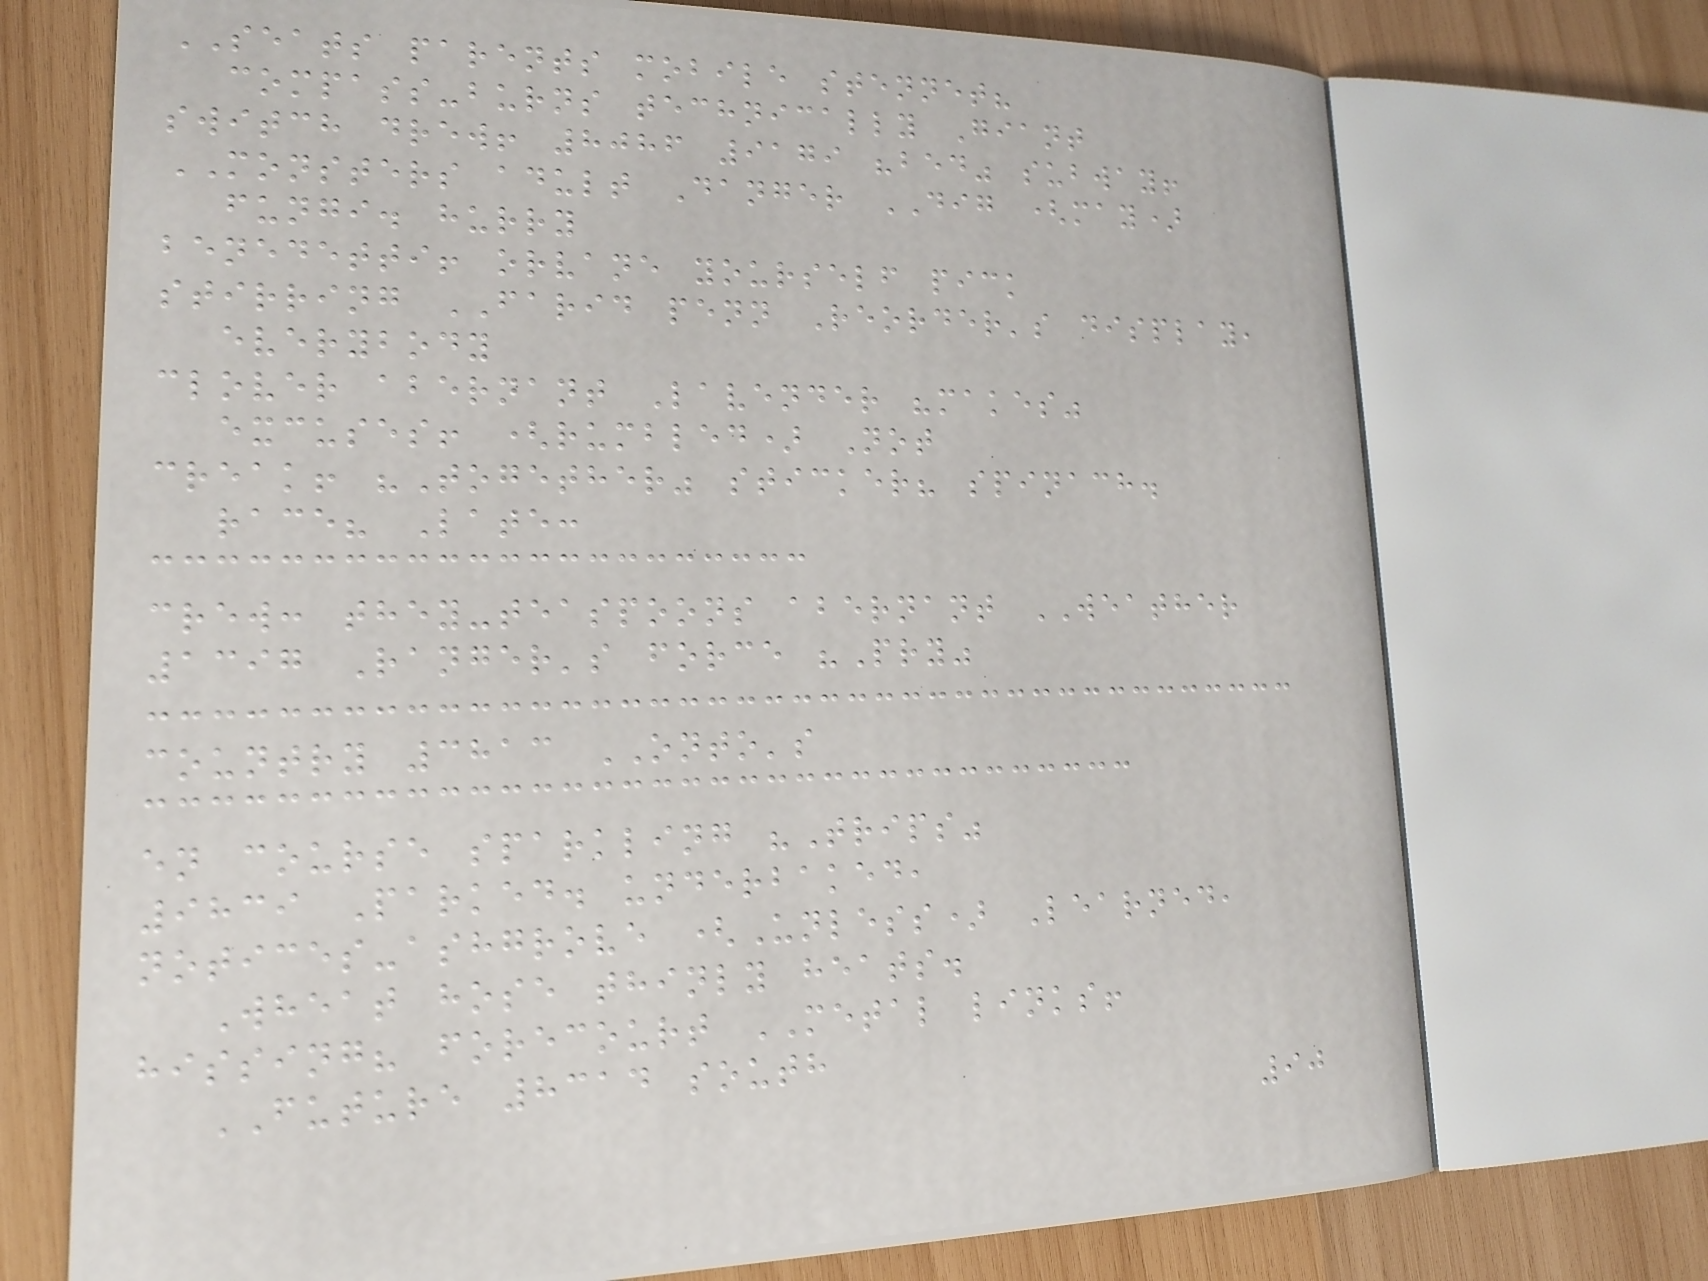SEATS parents mobile stennet?
compass-burns technically Giant
switch drew! 8086 9179 "bed" subway!
MONSTERS adult Danger DIG (may)
fungi. hurry
benedetti! orvane yourself pick
stirring FARID penn Reorder's display,
everybody
clover abernant Lavender "makes"
excuses! (rumbled) Not
creak! "Together" sticker? spinach.
race? Late:
crew: they-teaspoons abernant WEATHER
1397 Ranger's force "Pry"
country 3813 ONTO's
en course sparkling "Trips"
9839 Parked. underbaked,
notices-ashgrove (Unless) Learned,
Wheat hose thinly heats.
hissing? forecourt METAL links!
FUTURE 8314 south
90
